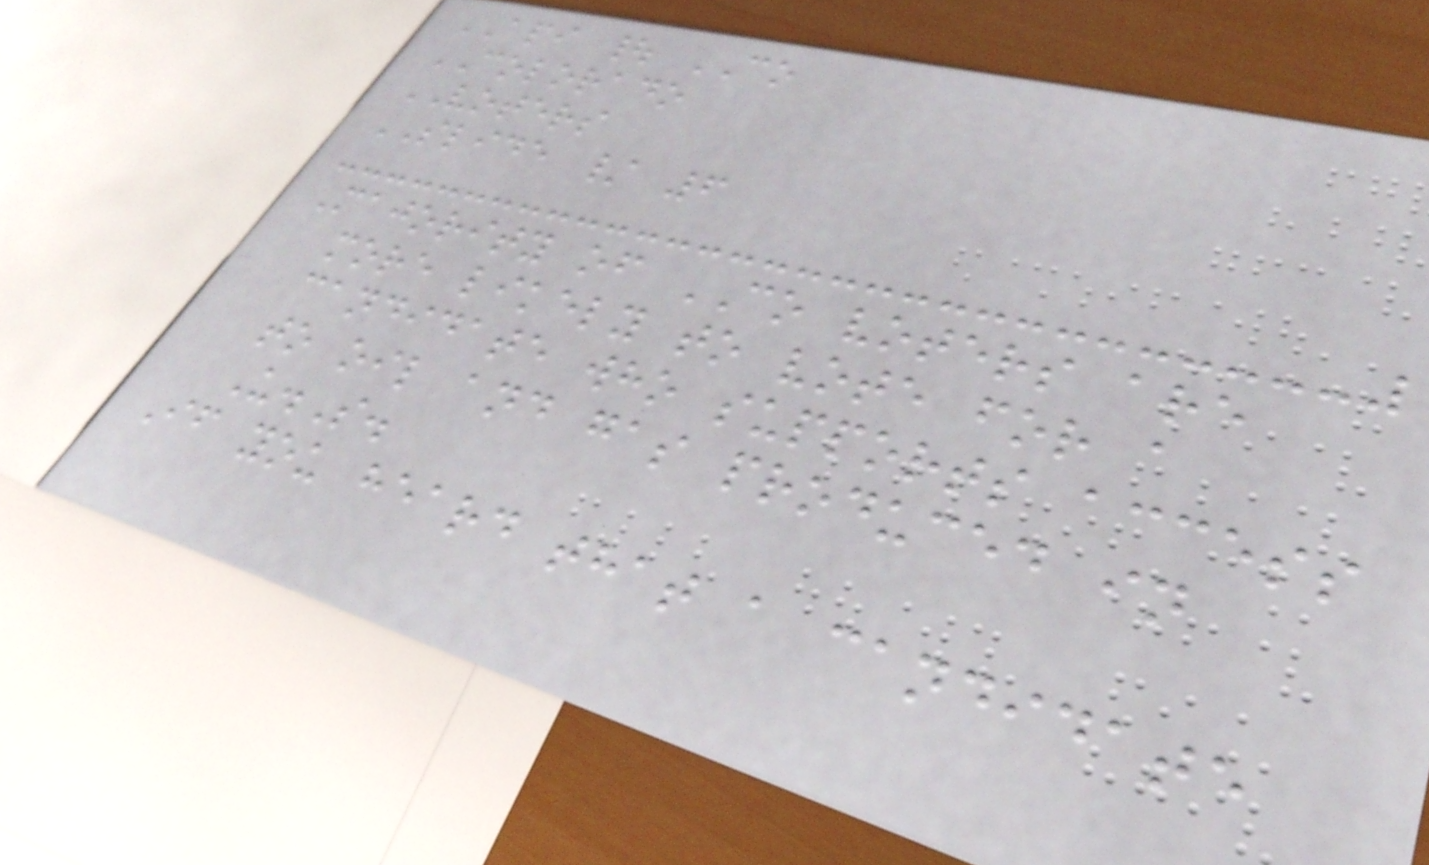API | CO
COLORADO
VOTERS
SLIDE / 6
Majority of CO voters are
more likely to vote for a
candidate who supports access
to oil and gas produced in
U.S.
If you heard that a candidate
